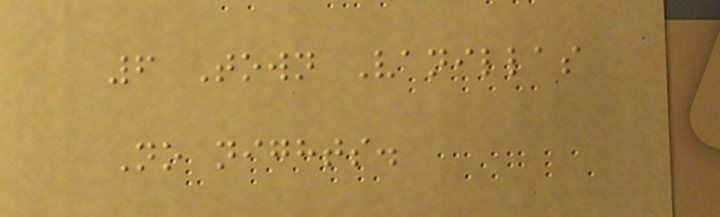6 Town Vanillas
No nights.
